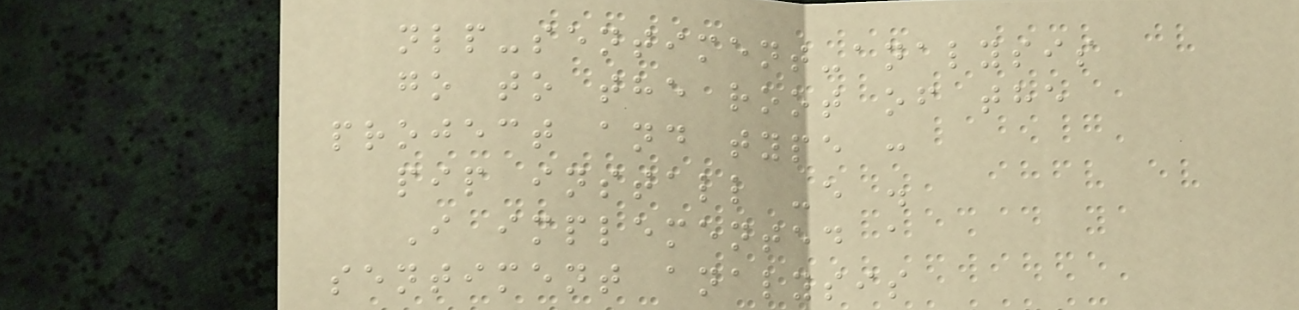nlp-sentiment-analysis
go to the root of the
project and type :
pip install -e .
I implemented a
sentiment analysis
